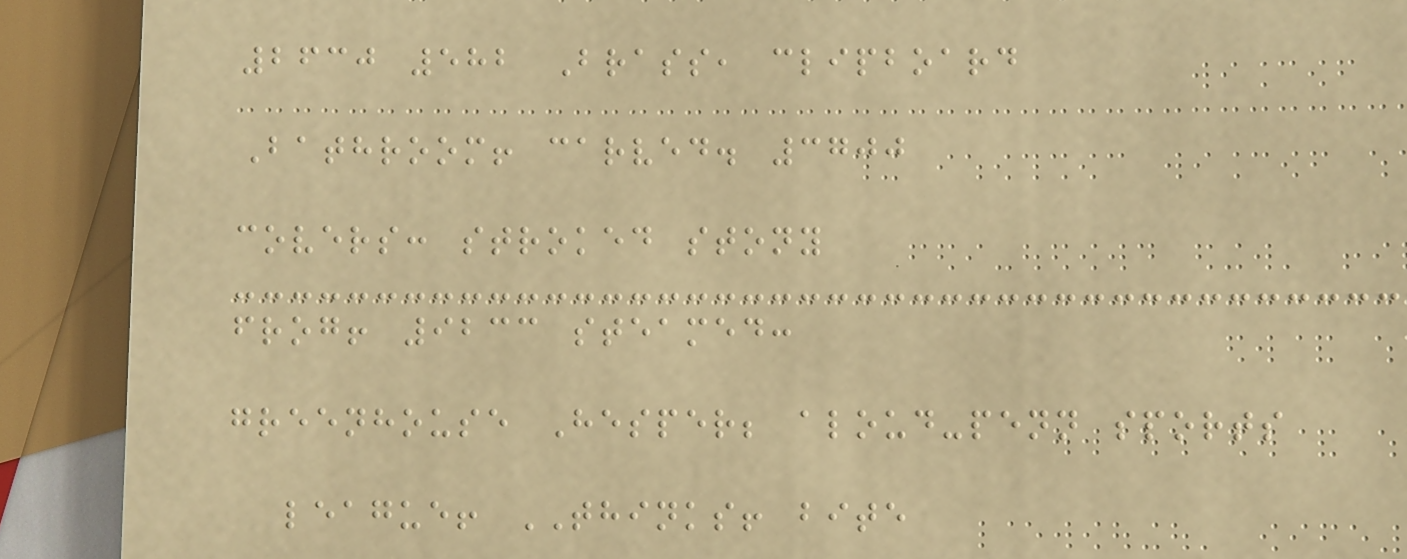2630 582 Brass, clipboard
Bathroom! carved. 3700
covers: stroked stony
frog! 9233 steamed:
greenhouse Hesper; aloud-penn sports
league! THINKS! bite
